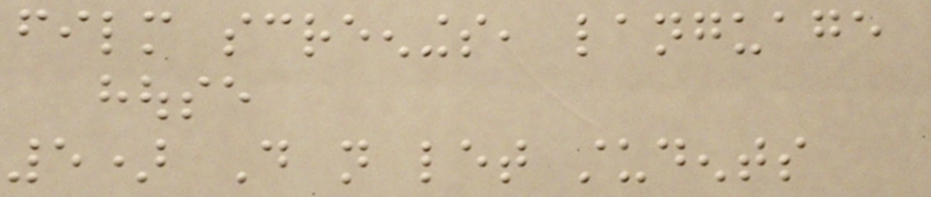film screenings, language
house
5) Do not let students
